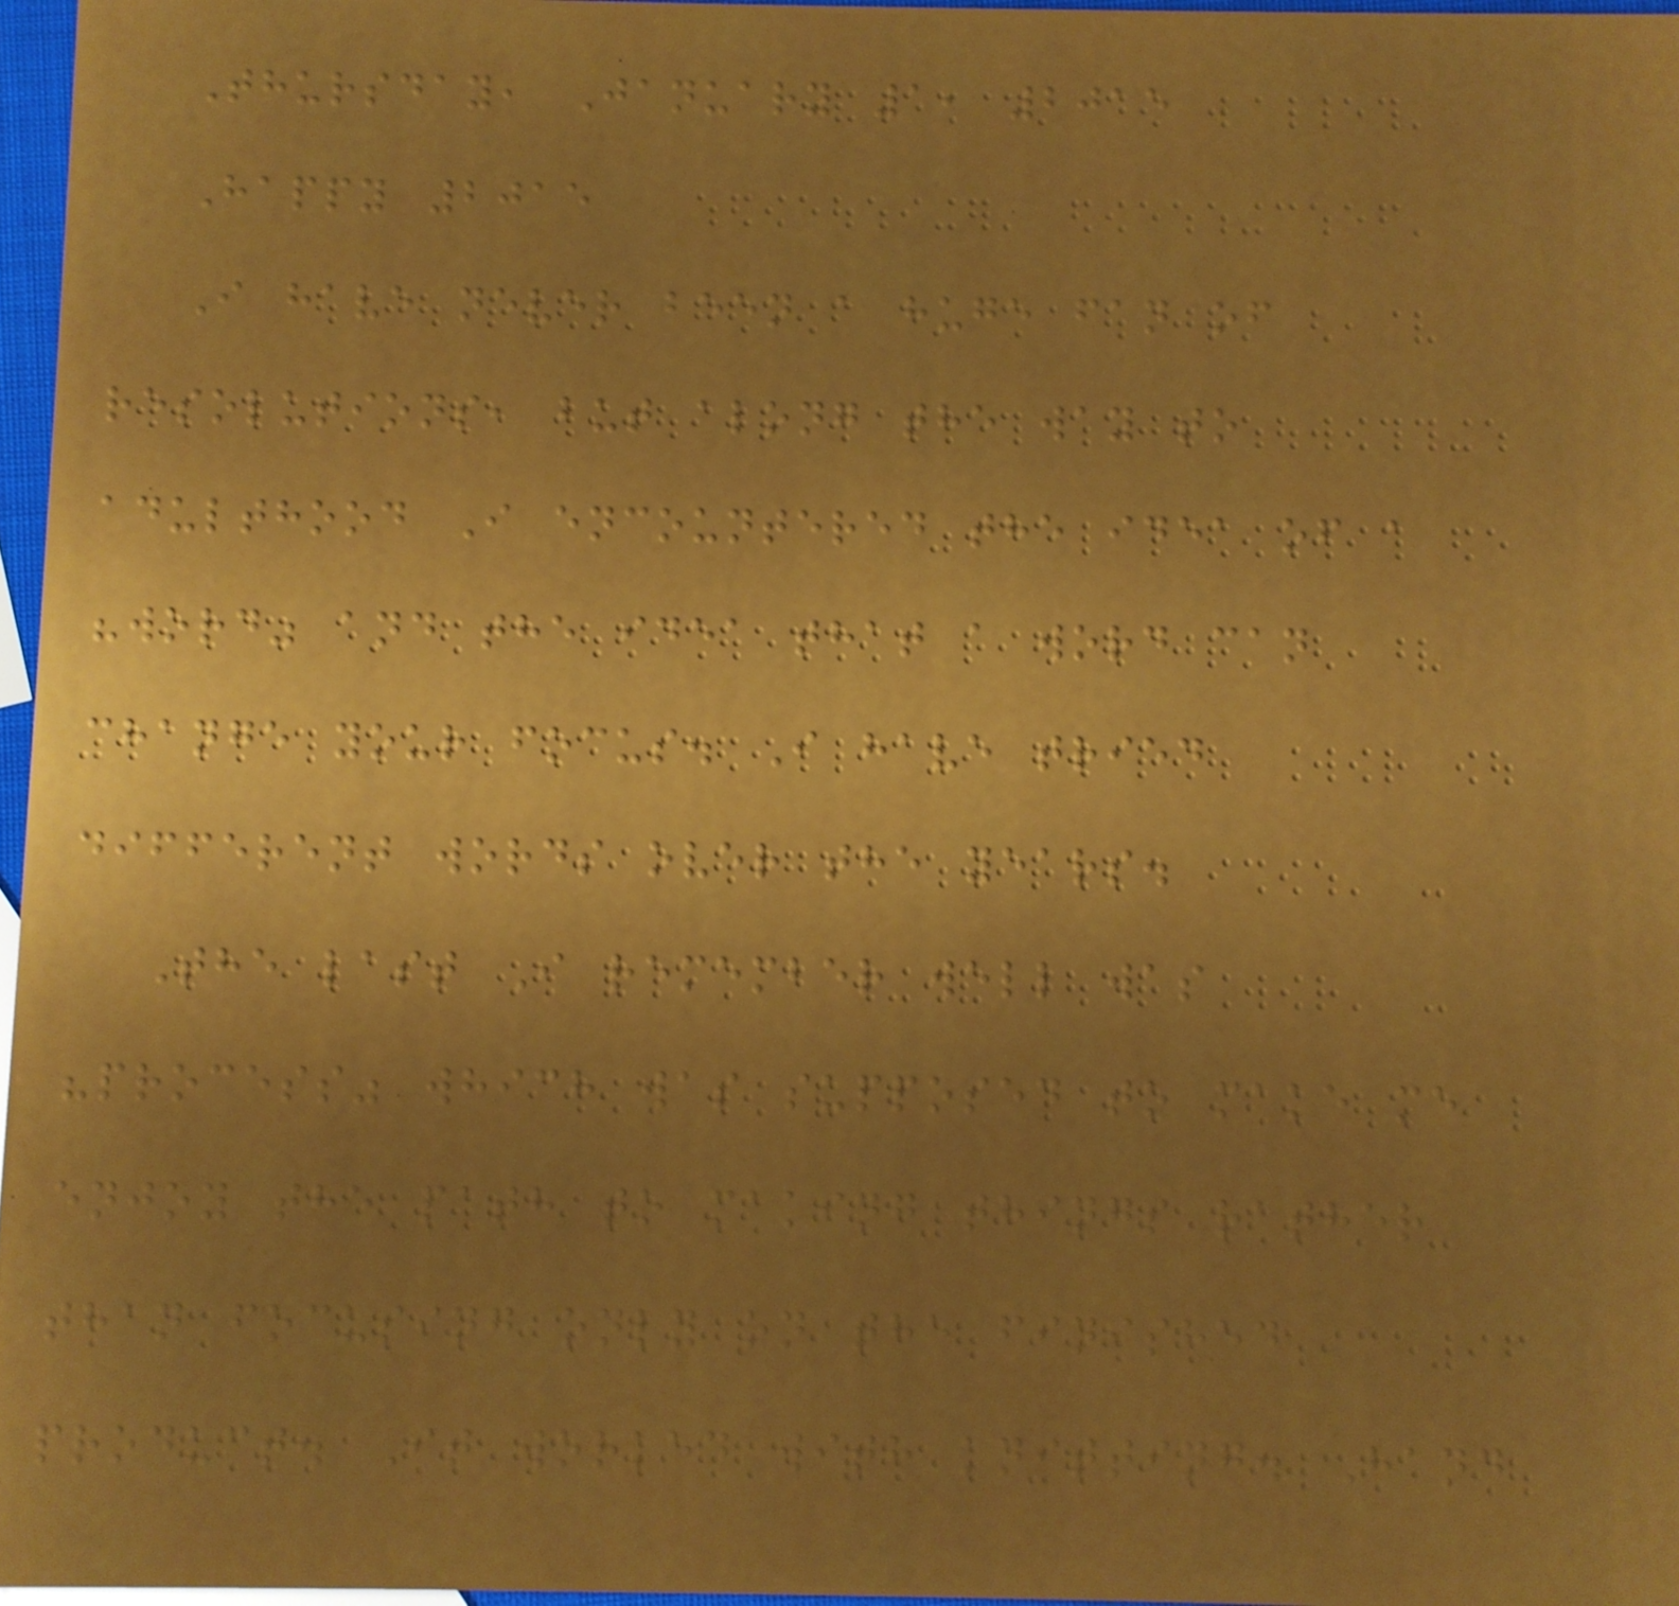Thursday, January 1, 2015
Happy 2015
I have never been a huge fan of
resolutions, but along the way to
adulthood I encountered the idea of a
"word" and the idea that a word can
change your focus. I have tried
different words over the years.
The last I remember well was
"process" which was supposed to make me
enjoy the path to making things rather
than focusing only on the finished
product. It worked with knitting. Hand
